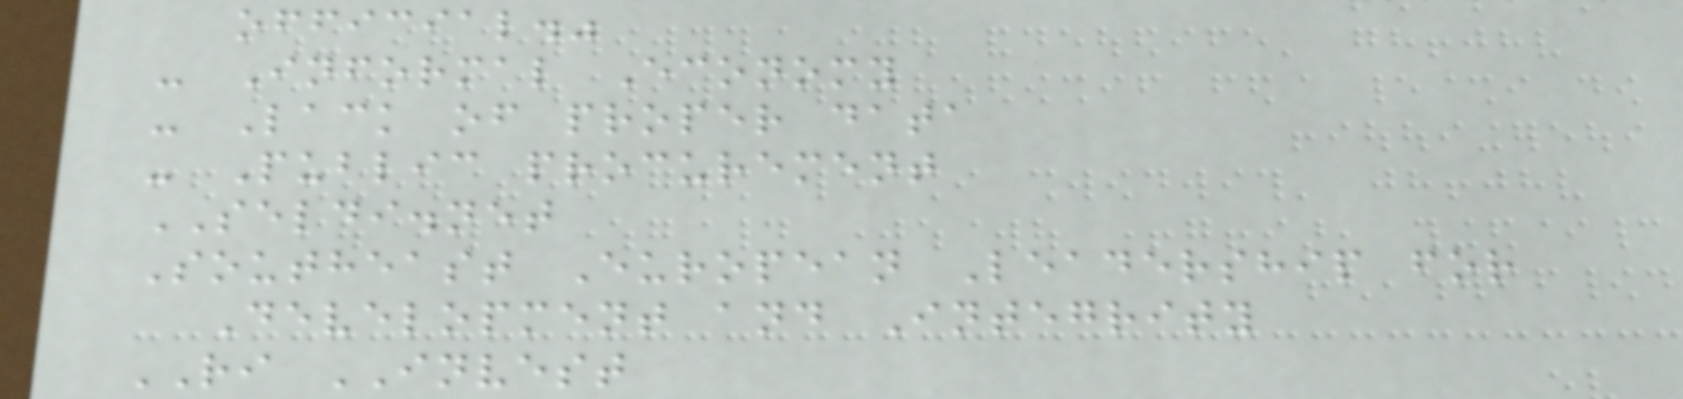official."
- Informal Economy
- Lack of proper data
- Public procurement
SELDI.net
Southeast European Leadership for
Development and Integrity
RI INVEST
